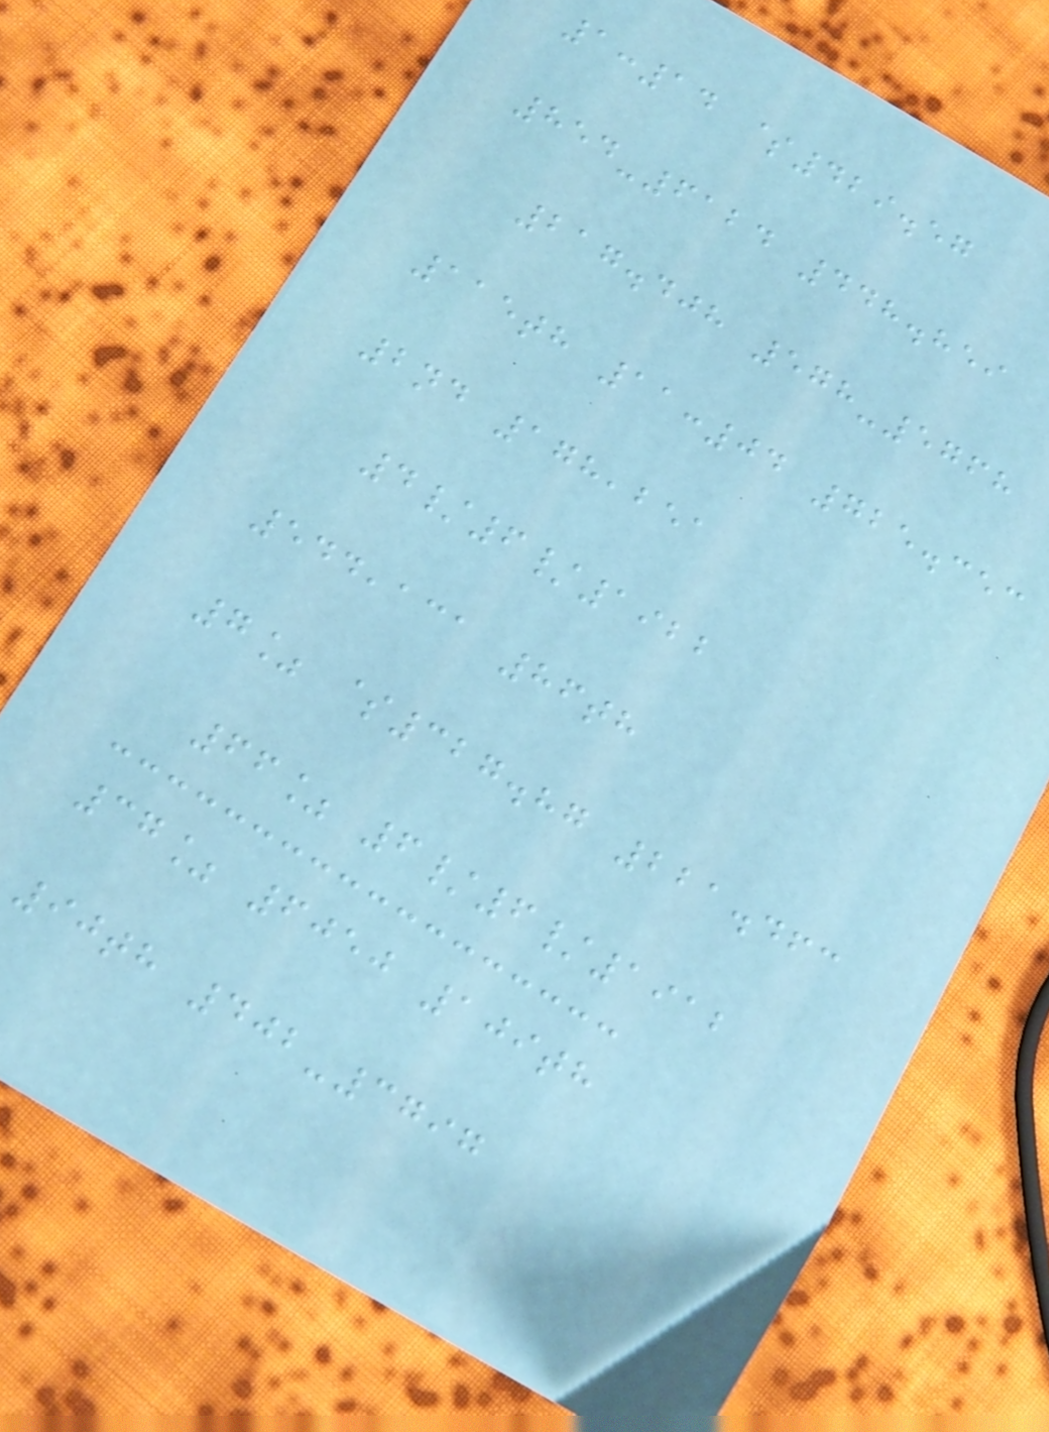1:14 $429.57
854-6124 448.859
217.408 578-5768
115th 11:04 725.353
2nd 178,251
4/6/1922
544,131 86th
7% $327.87 221.463
66% 6/6/1912
37% 6050 109th
90th 402-3797
